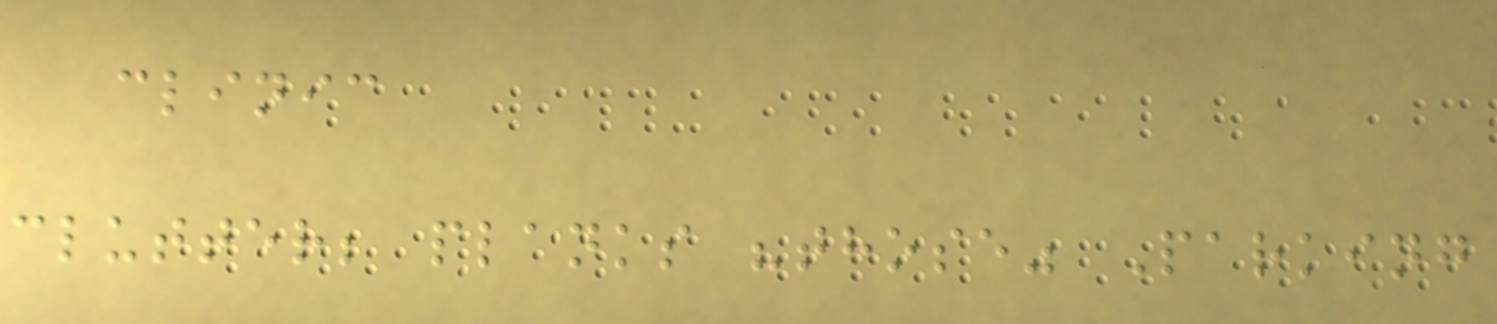clinic
clutter; planks "those" Parking
